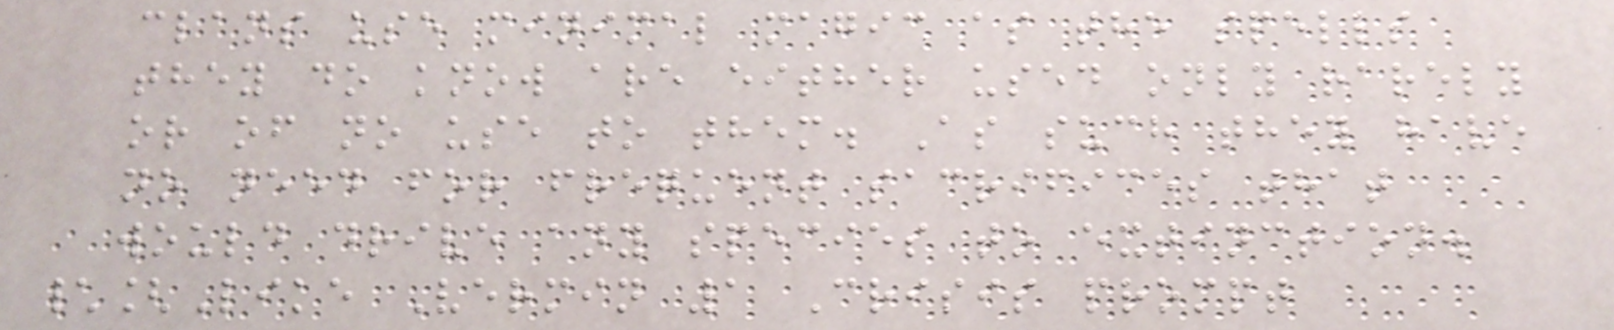clans use minimal magic as the spells
they do know are either used only rarely
or of no use to them. As such they have
no need for frequent sacrifices that
would drive any species to extinction.
\[Like Vermin 1 Crisis prompt
